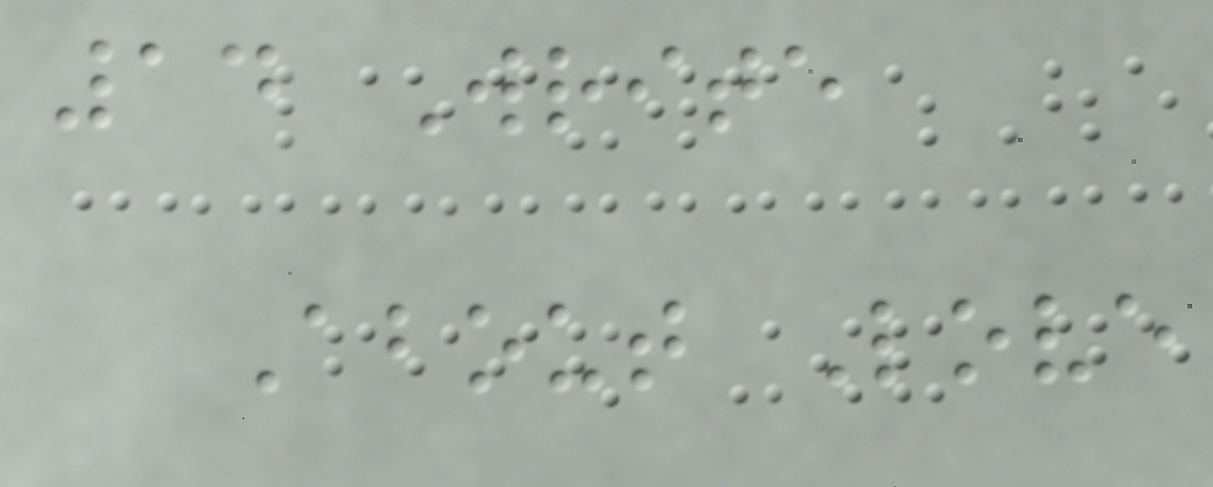14 Write
About Love
